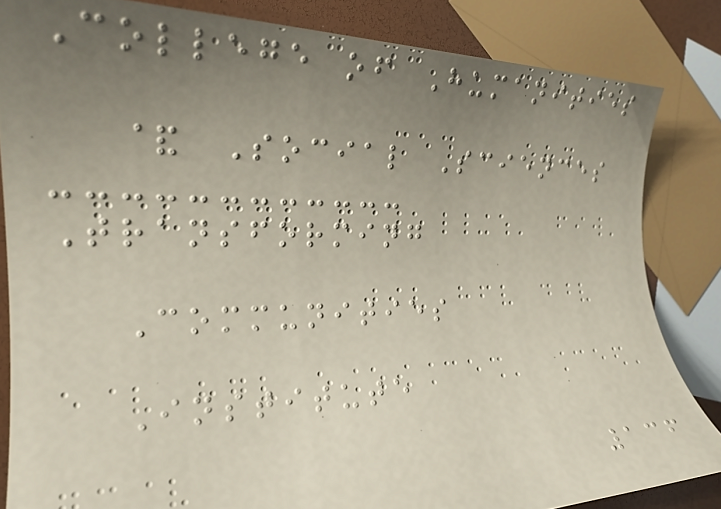College of Humanities
& Social Sciences
Transforming
Communities
Institute
136
